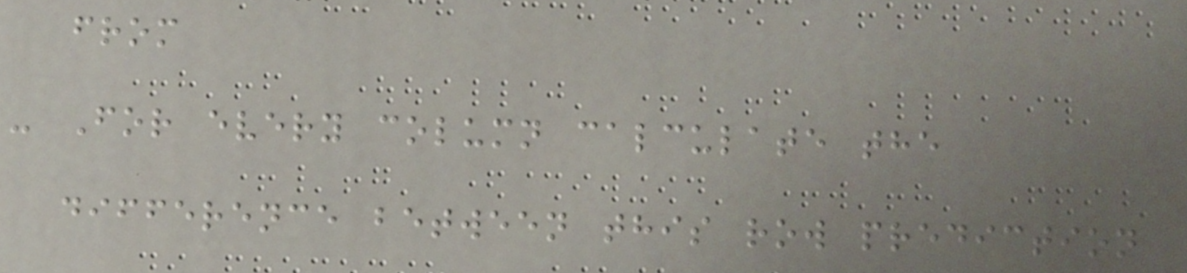from
- For every column calculate the
difference between this row prediction
